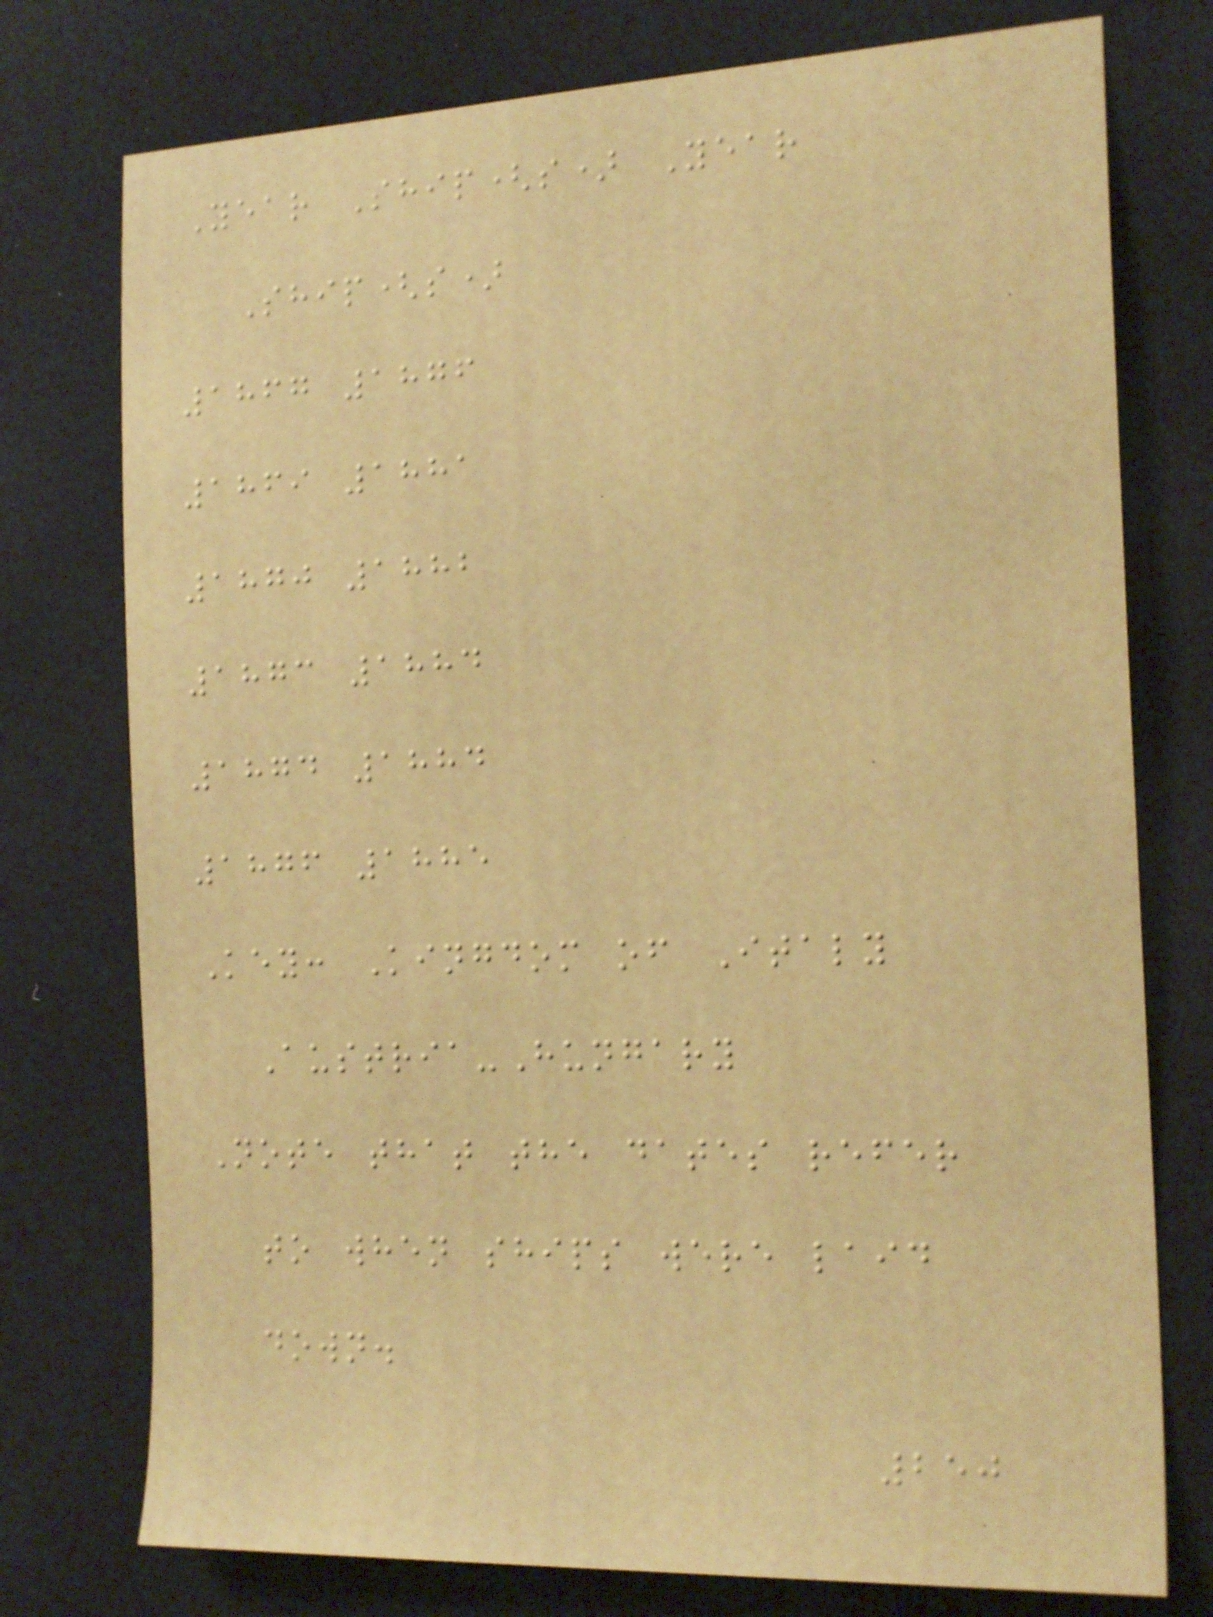Year Ship(s) Year
Ship(s)
1867 1876
1869 1881
1870 1882
1873 1884
1874 1884
1876 1885
Key: Kingdom of Italy
Austria-Hungary
Note that the dates refer
to when ships were laid
down.
250
